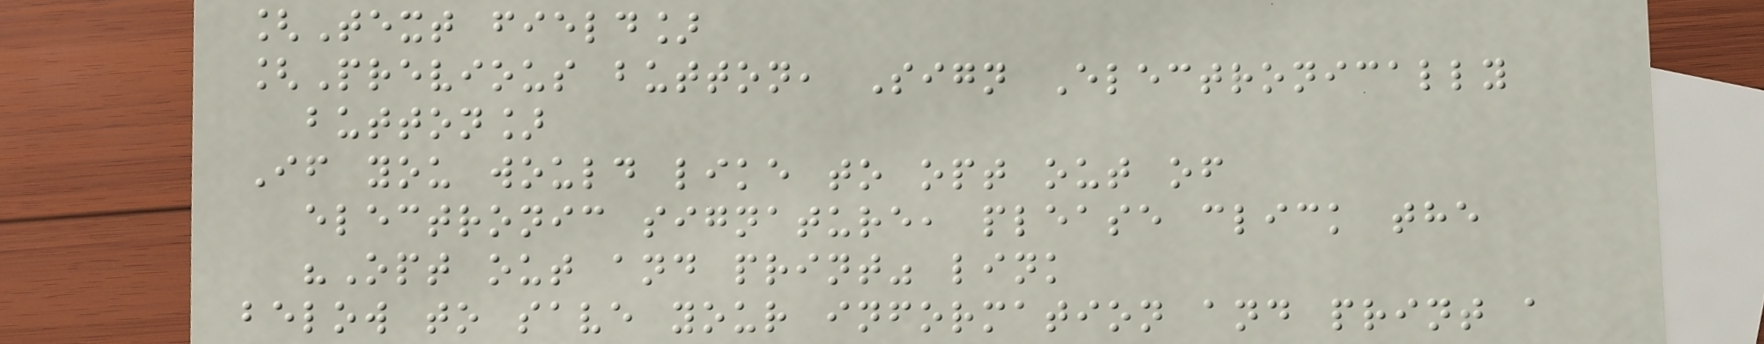[Text field]
[Previous button, Sign Electronically
button]
If you would like to opt out of
electronic signature, please click the
"Opt out and print" link
below to save your information and print a
